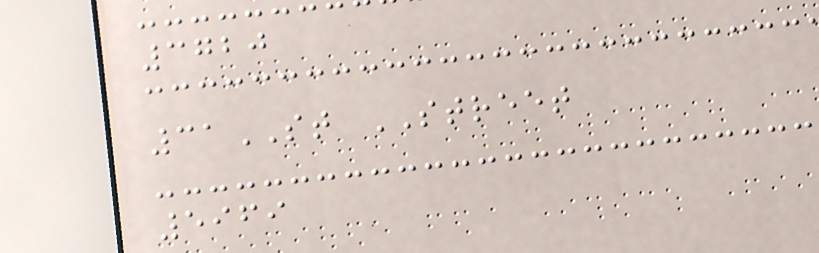3720
31ST STREET
5969
